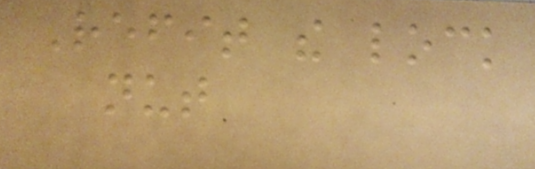Refit the lock
nut
